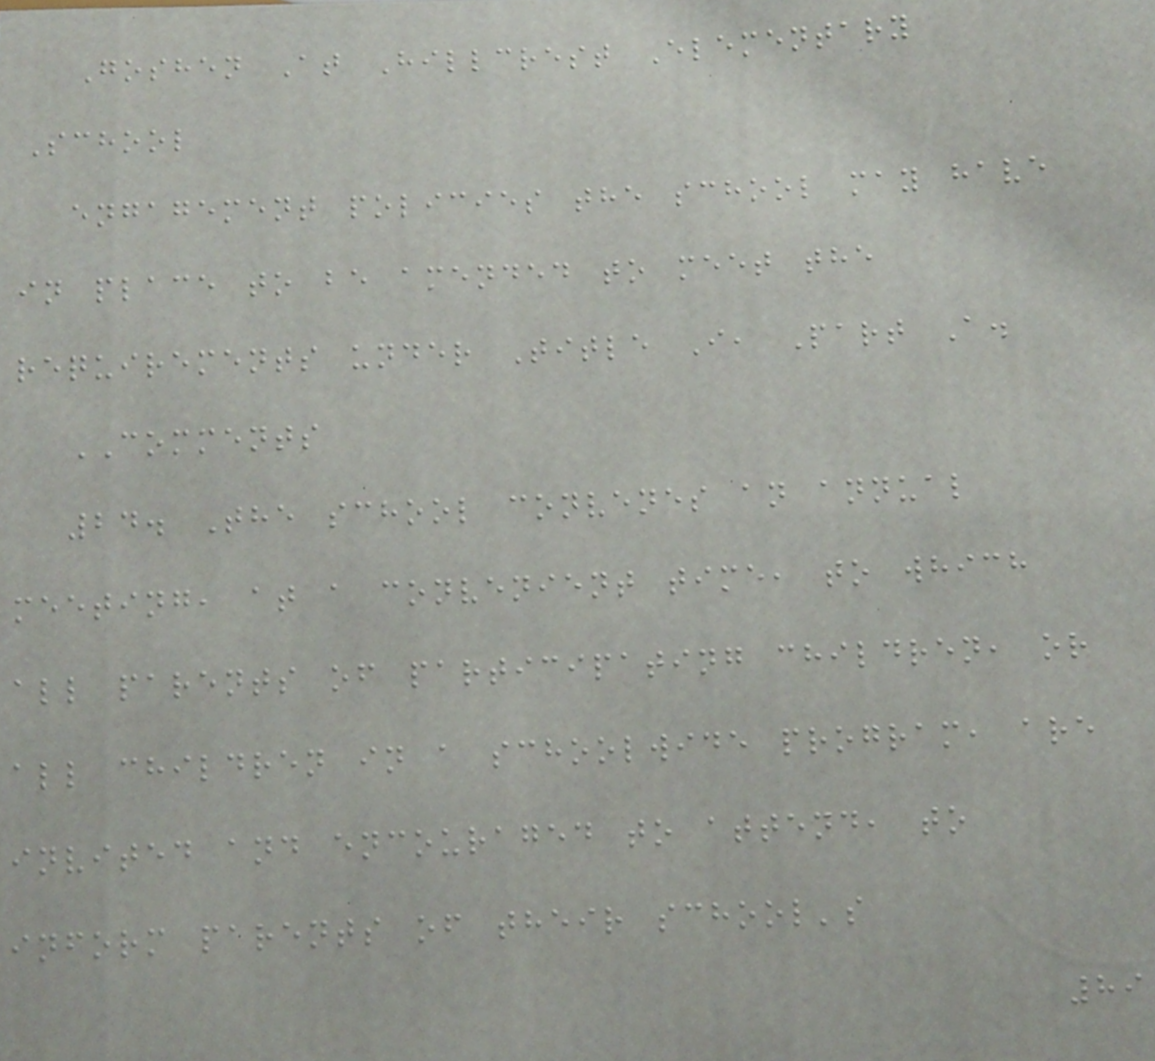Goshen At Hillcrest Elementary
School
engagement policies the school may have
in place to be amended to meet the
requirements under Title I, Part A.
COMMENTS
24. The school convenes an annual
meeting, at a convenient time, to which
all parents of participating children, or
all children in a schoolwide program, are
invited and encouraged to attend, to
inform parents of their school's
89
